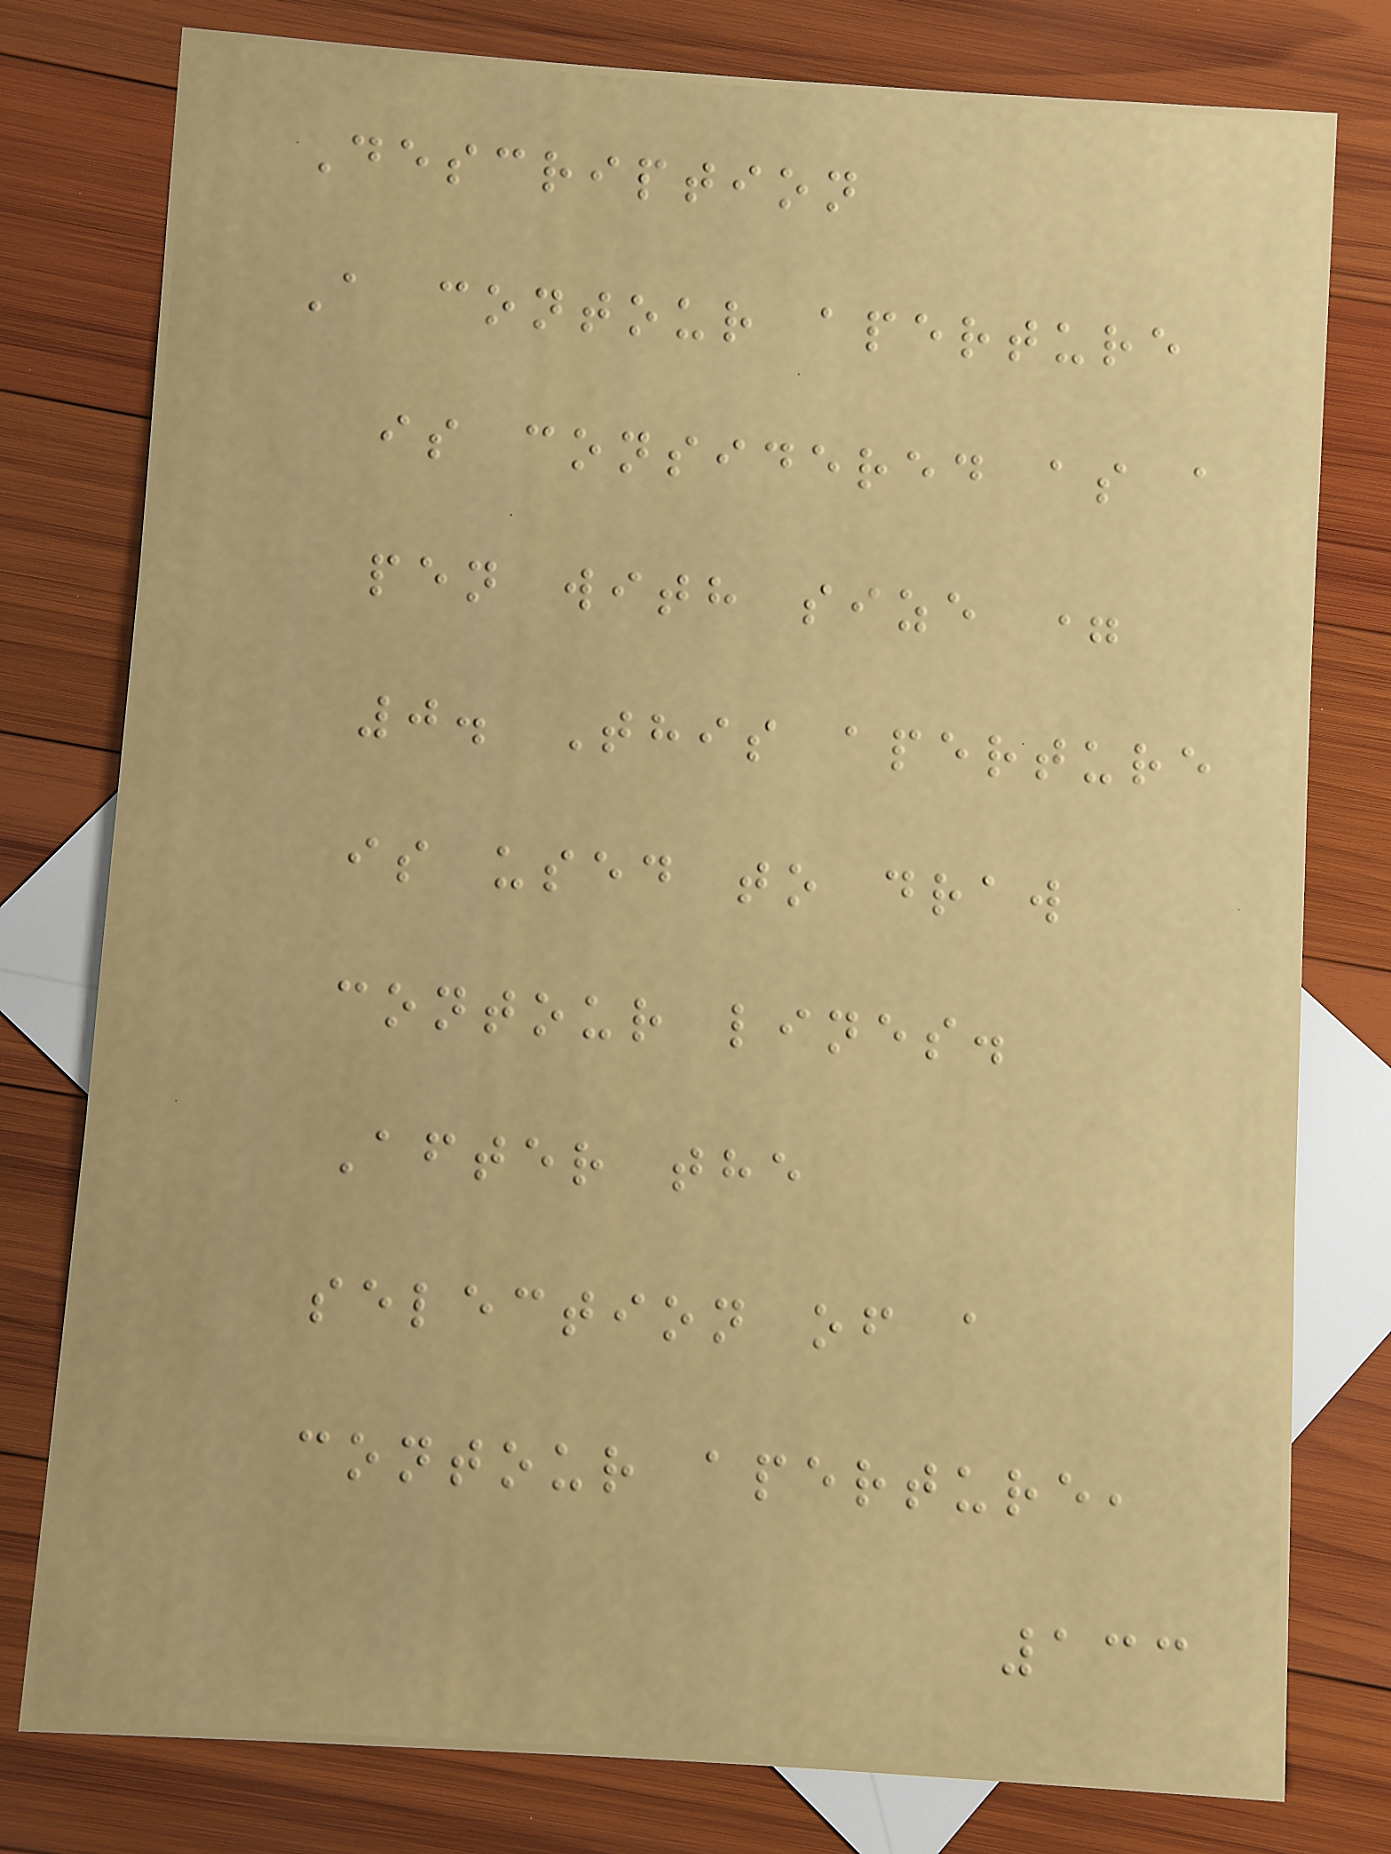Description
A contour aperture
is considered as a
pen with size =
0. This aperture
is used to draw
contour lines.
After the
selection of a
contour aperture,
133
